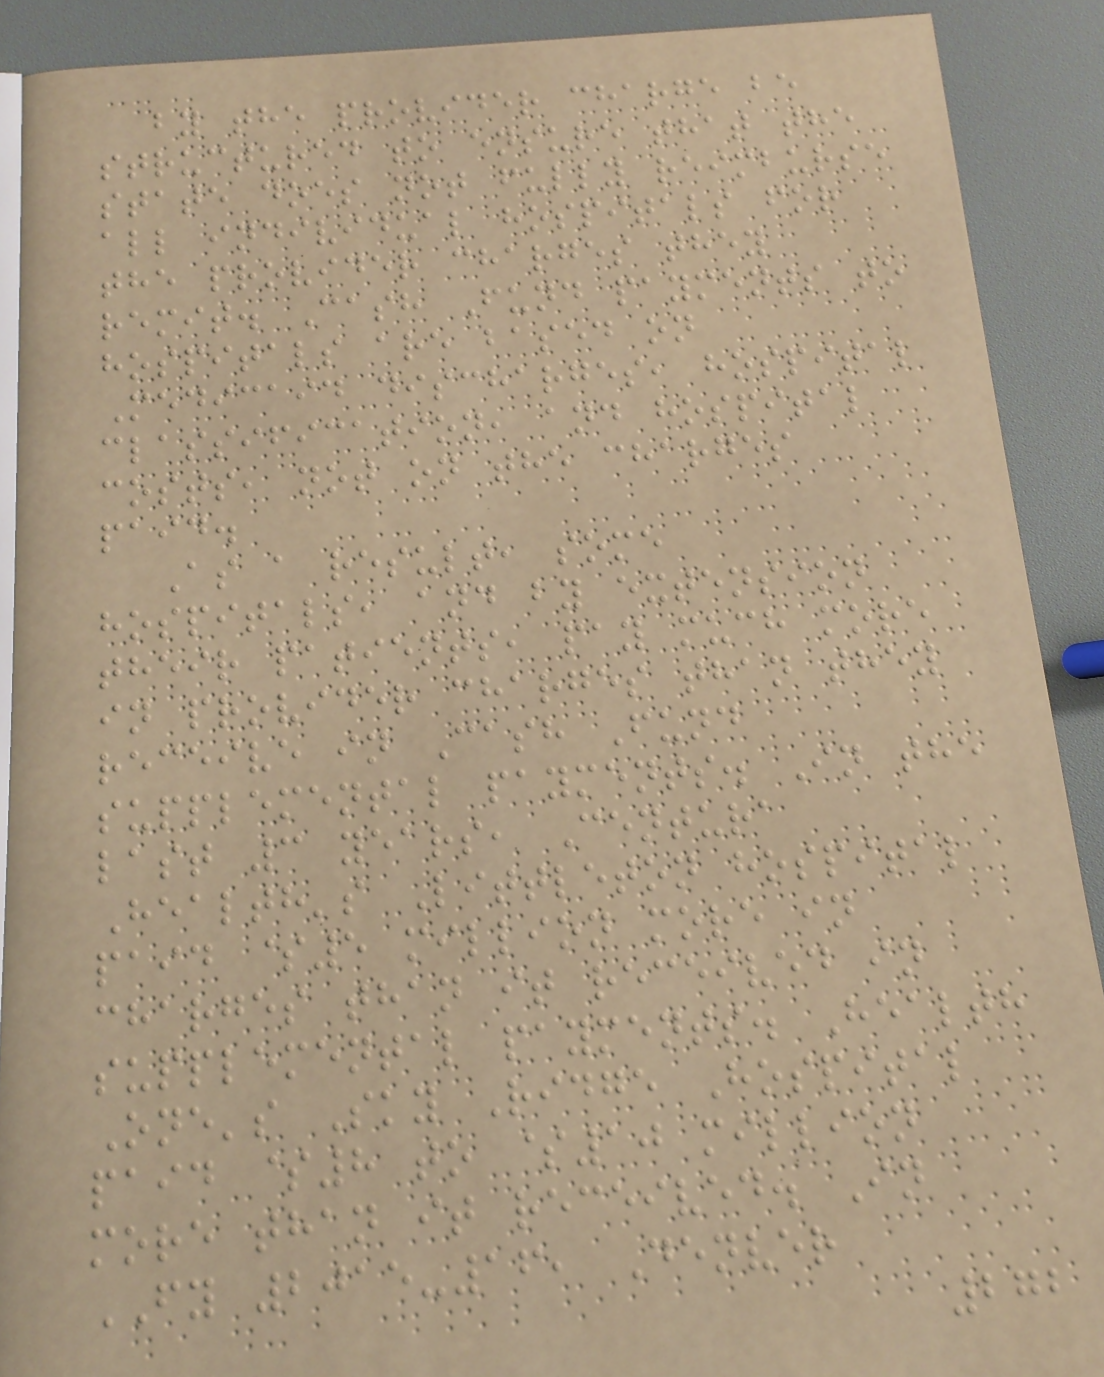by the provider charge be
structured to ensure that the
state does not fully reimburse
all individual hospitals for
the provider charges they
remit. Cash Fund payments to
hospitals are based on
Medicaid discharges, hospital
classification, and hospital
costs, not on the charges
paid.
As a result, some
hospitals, and by extension
their patients, pay much more
in provider charges than they
receive in Cash Fund
supplemental payments. In the
last 3 years, Centura
Health's Littleton hospital
paid $5 million more in
charges than it received in
supplemental payments. Health
One's Sky Ridge Hospital
paid $8 to $10 million
more than it received. In
FY 2015-16, Denver
272
